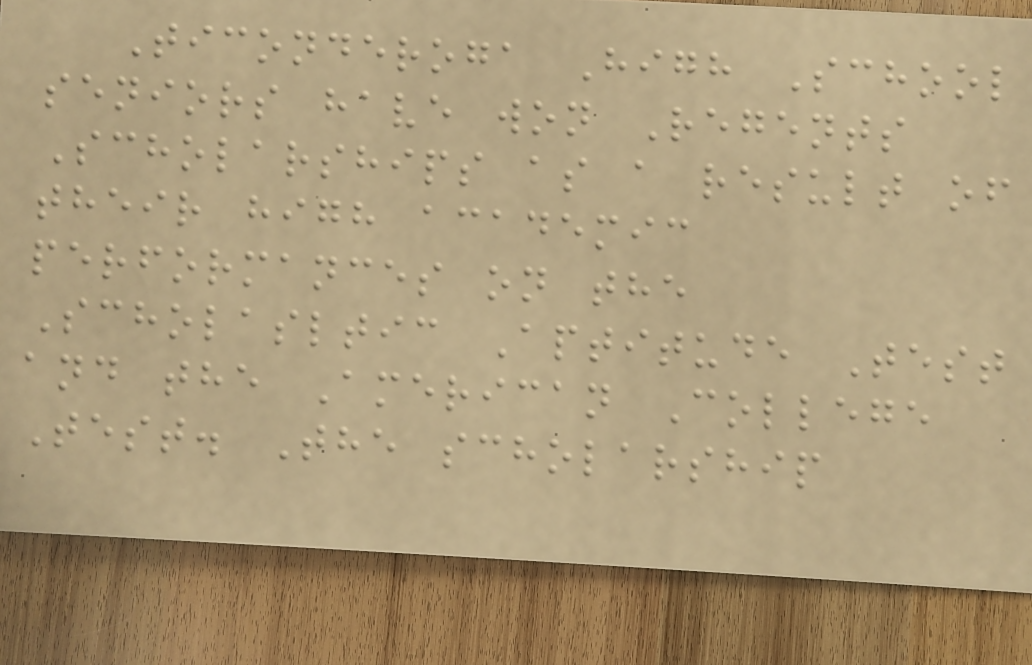Ticonderoga High School
seniors have won Regents
Scholarships as a result of
their high academic
performances on the
Scholasltic Aptitude Test
and the American College
Test. The scholarship
